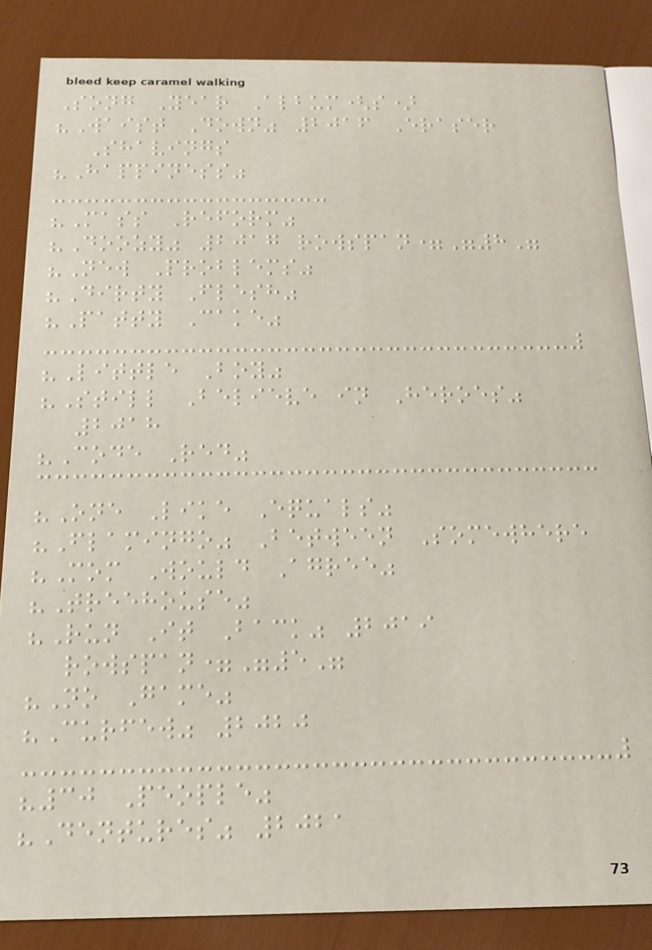Song Year Album(s)
"Waist Down" 2016 Eraser
Shavings
"Happiness"
"Mass Reform"
"Doozy" 2017 rowspan="8"
"New Problems"
"Dirty Flesh"
"Patty Cake"
"Little Boy"
"Still Believe in Heroes"
2018
"Code Red"
"One Like Equals"
"Flamingo" Between Somewhere
"Mom Would Agree"
"Treehouse"
"Run It Back" 2019
rowspan="5"
"No Game"
"Curfew" 2020
"30 People"
"Dentures" 2021
